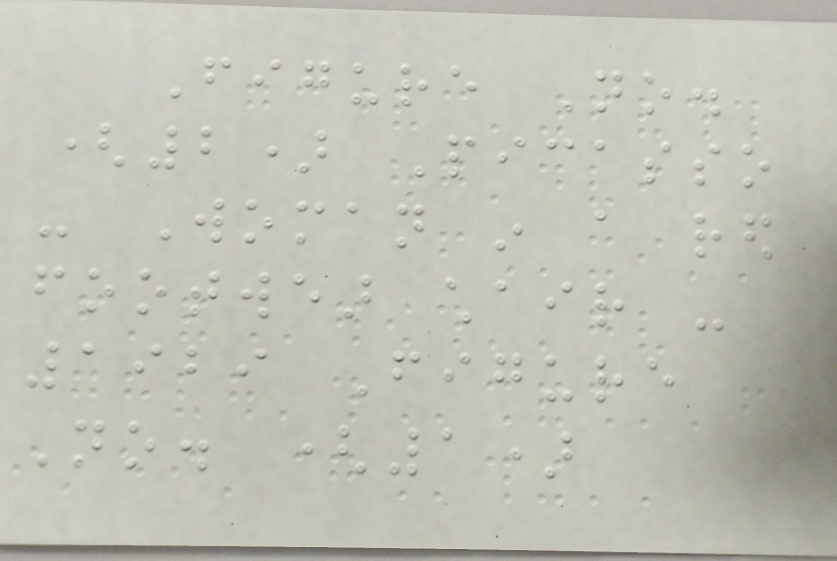Figure No.
(2) Picasso
- Woman in a red
footwear chair -
1929 Figure
No. (1)
